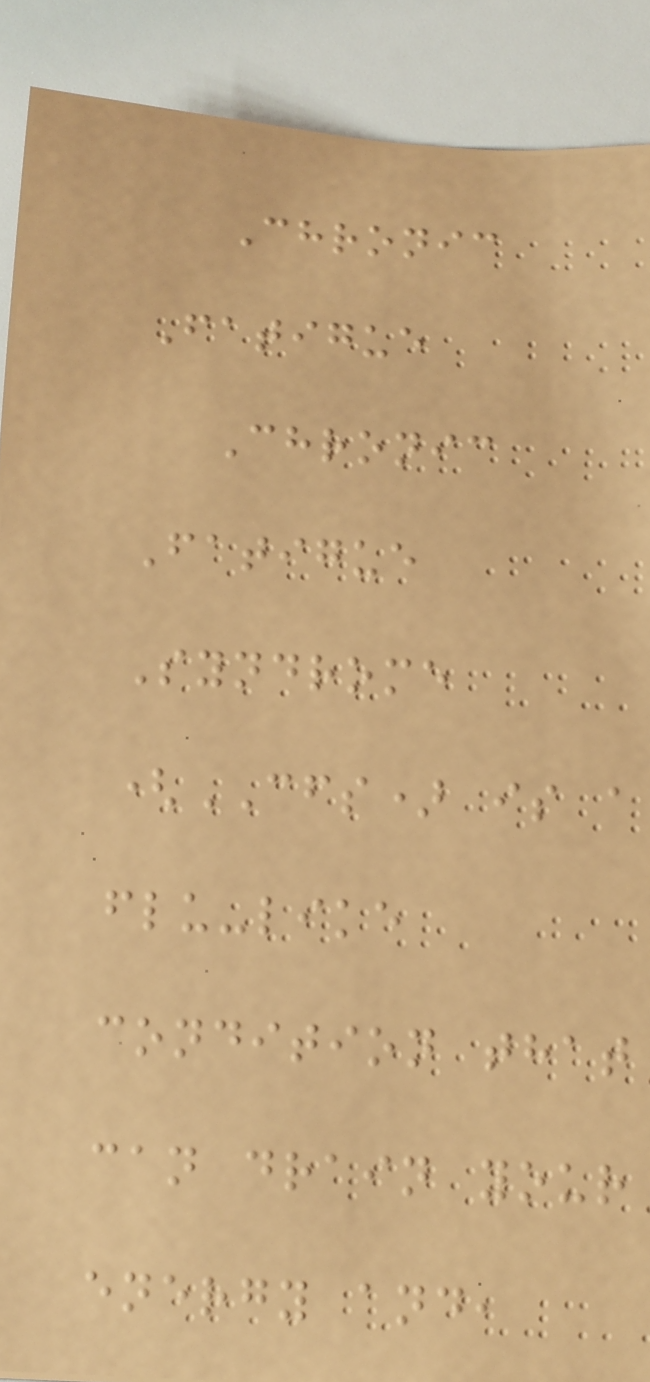Chronic
Fatigue
Chronic
Fatigue
Syndrome
(CFS) is a
flu-like
condition that
can drain your
energy and,
